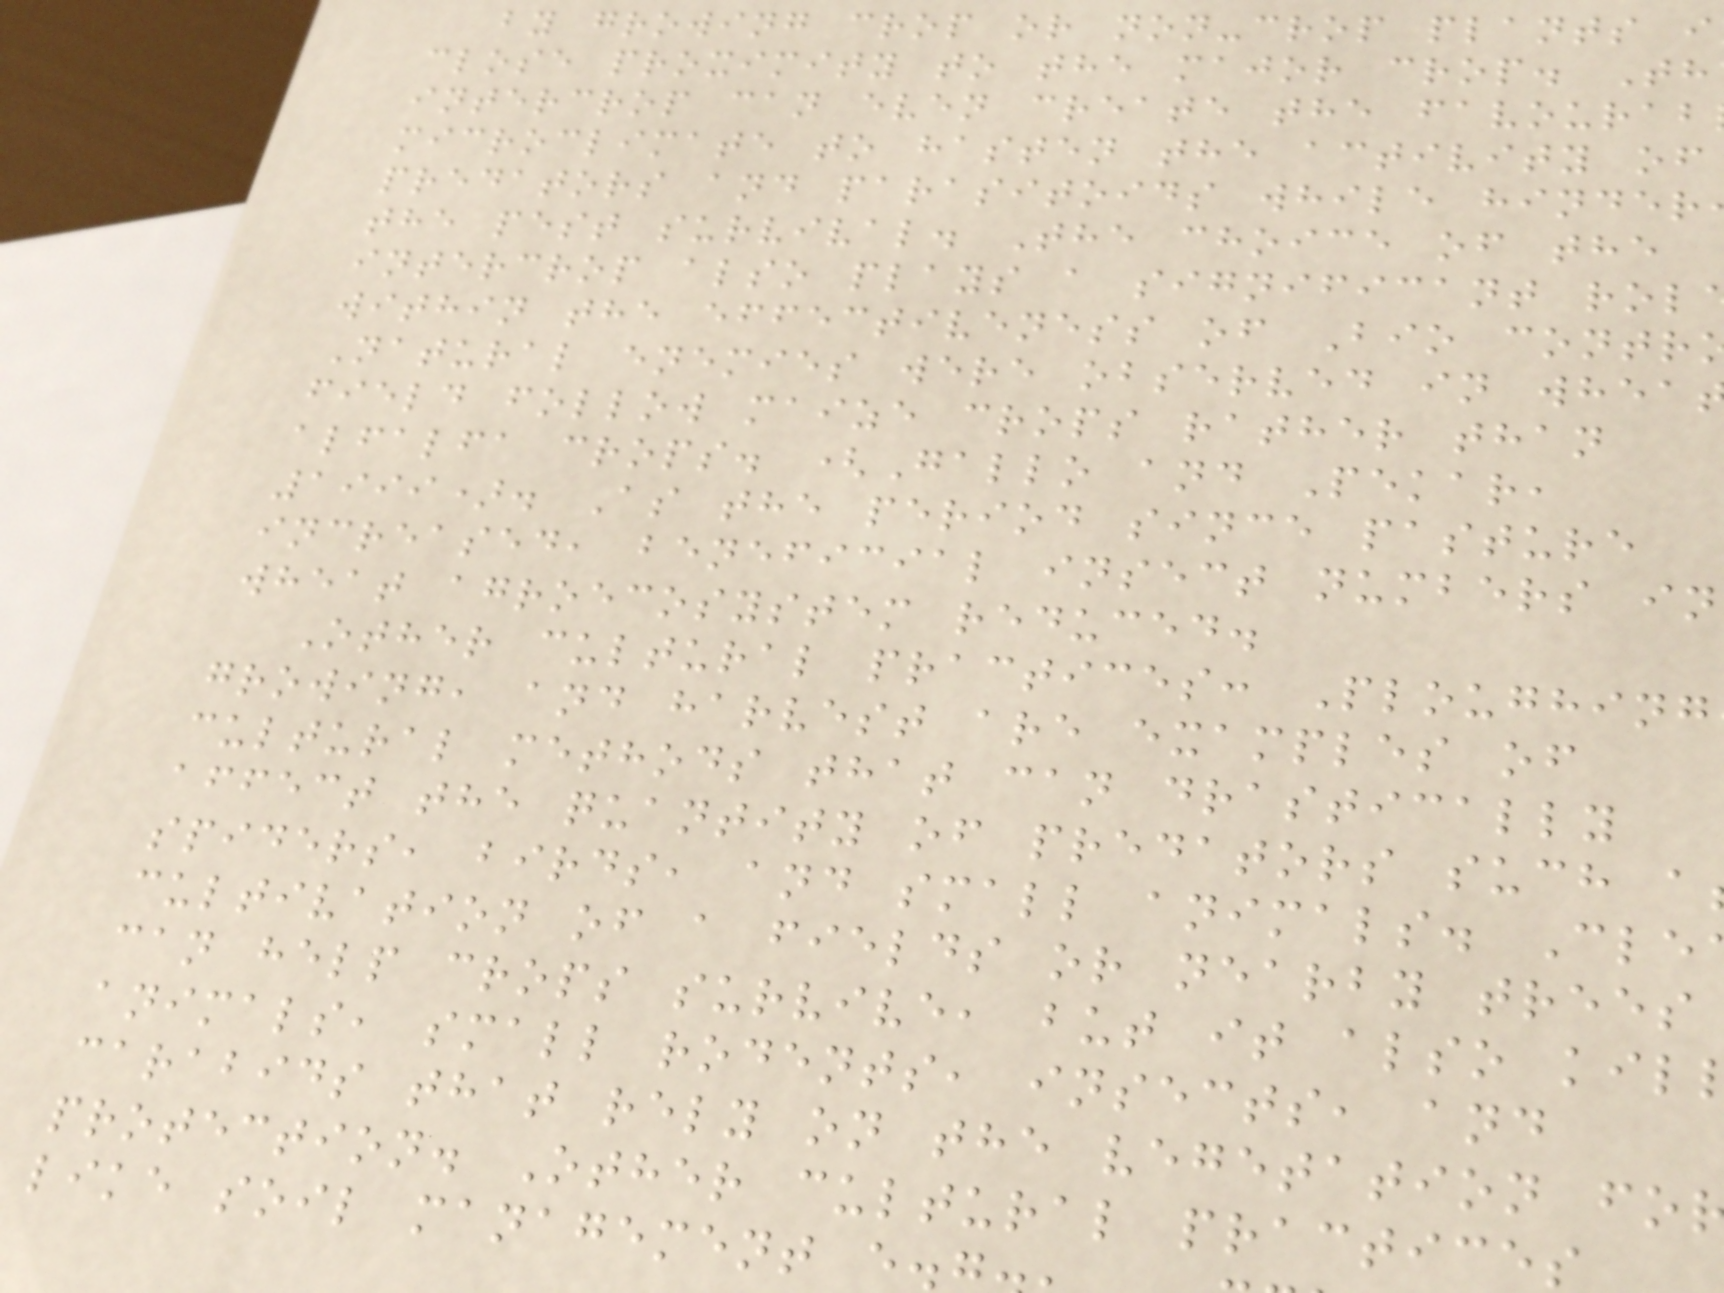by growing crop or non-crop plants i
close proximity to the major crop. Th
intercrop can even create the favourab
microclimate to hasten the activity of
predators and parasitoids while hinder
the pest survival. The choice of the
intercrop also plays a significant rol
within the effectiveness of Bio contr
Natural enemies were observed in whea
field follow maize crops rather than
alfalfa crops. (Gallo and Pekar,
1999). As the period since pasture
increased, beneficial insect numbers in
wheat agroecosystem reduced.
Other cultural practices: Ploughing
growing, and harvest are examples of
cultural methods that can drastically
affect the quantity of predators such a
spiders, birds, and small animals. Cle
cultivation of a fields or nearby trees
can help crops survive, but it also kil
animals, small rodents, insects, and
carabids that rely on the vegetation fo
protection. Other cultural practices
like soil management e.
